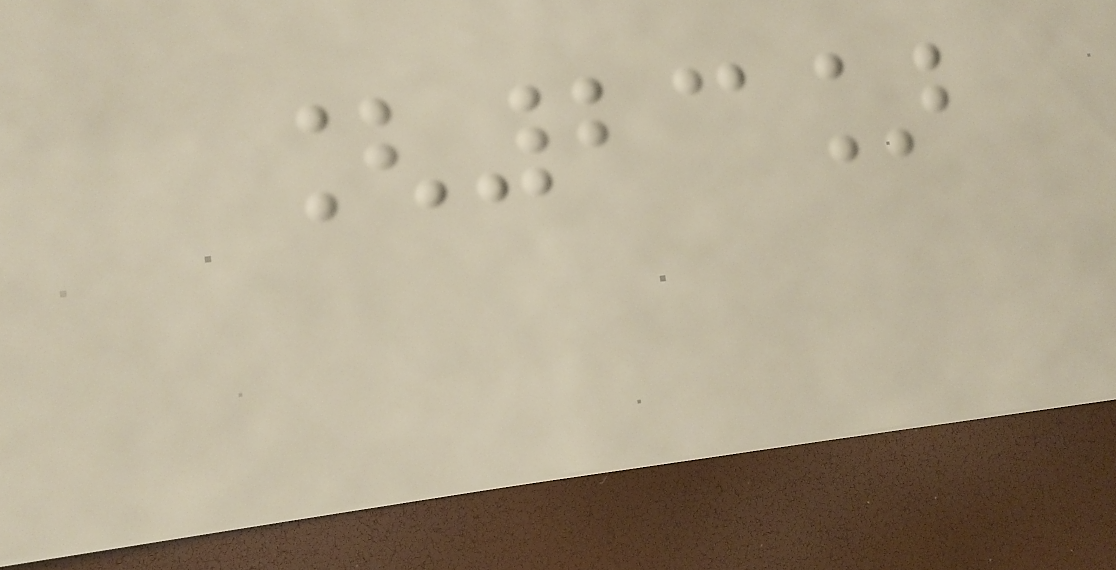[23]
